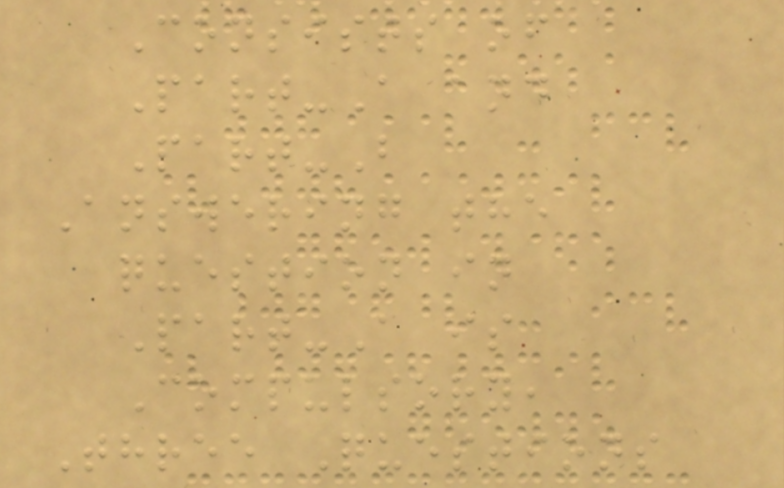Consists of
Part-A and
Part-B
Answering the
question in
Part-A is
Compulsory,
Three Questions
